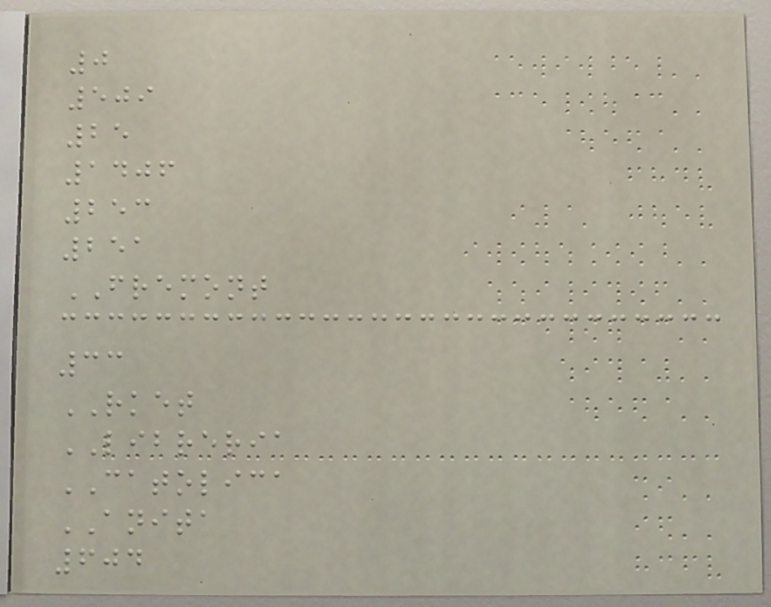0
509
25
1406
253
251
FREMONT
33
RKET
LIBRERIA
CATOLICA
ANITA
604
